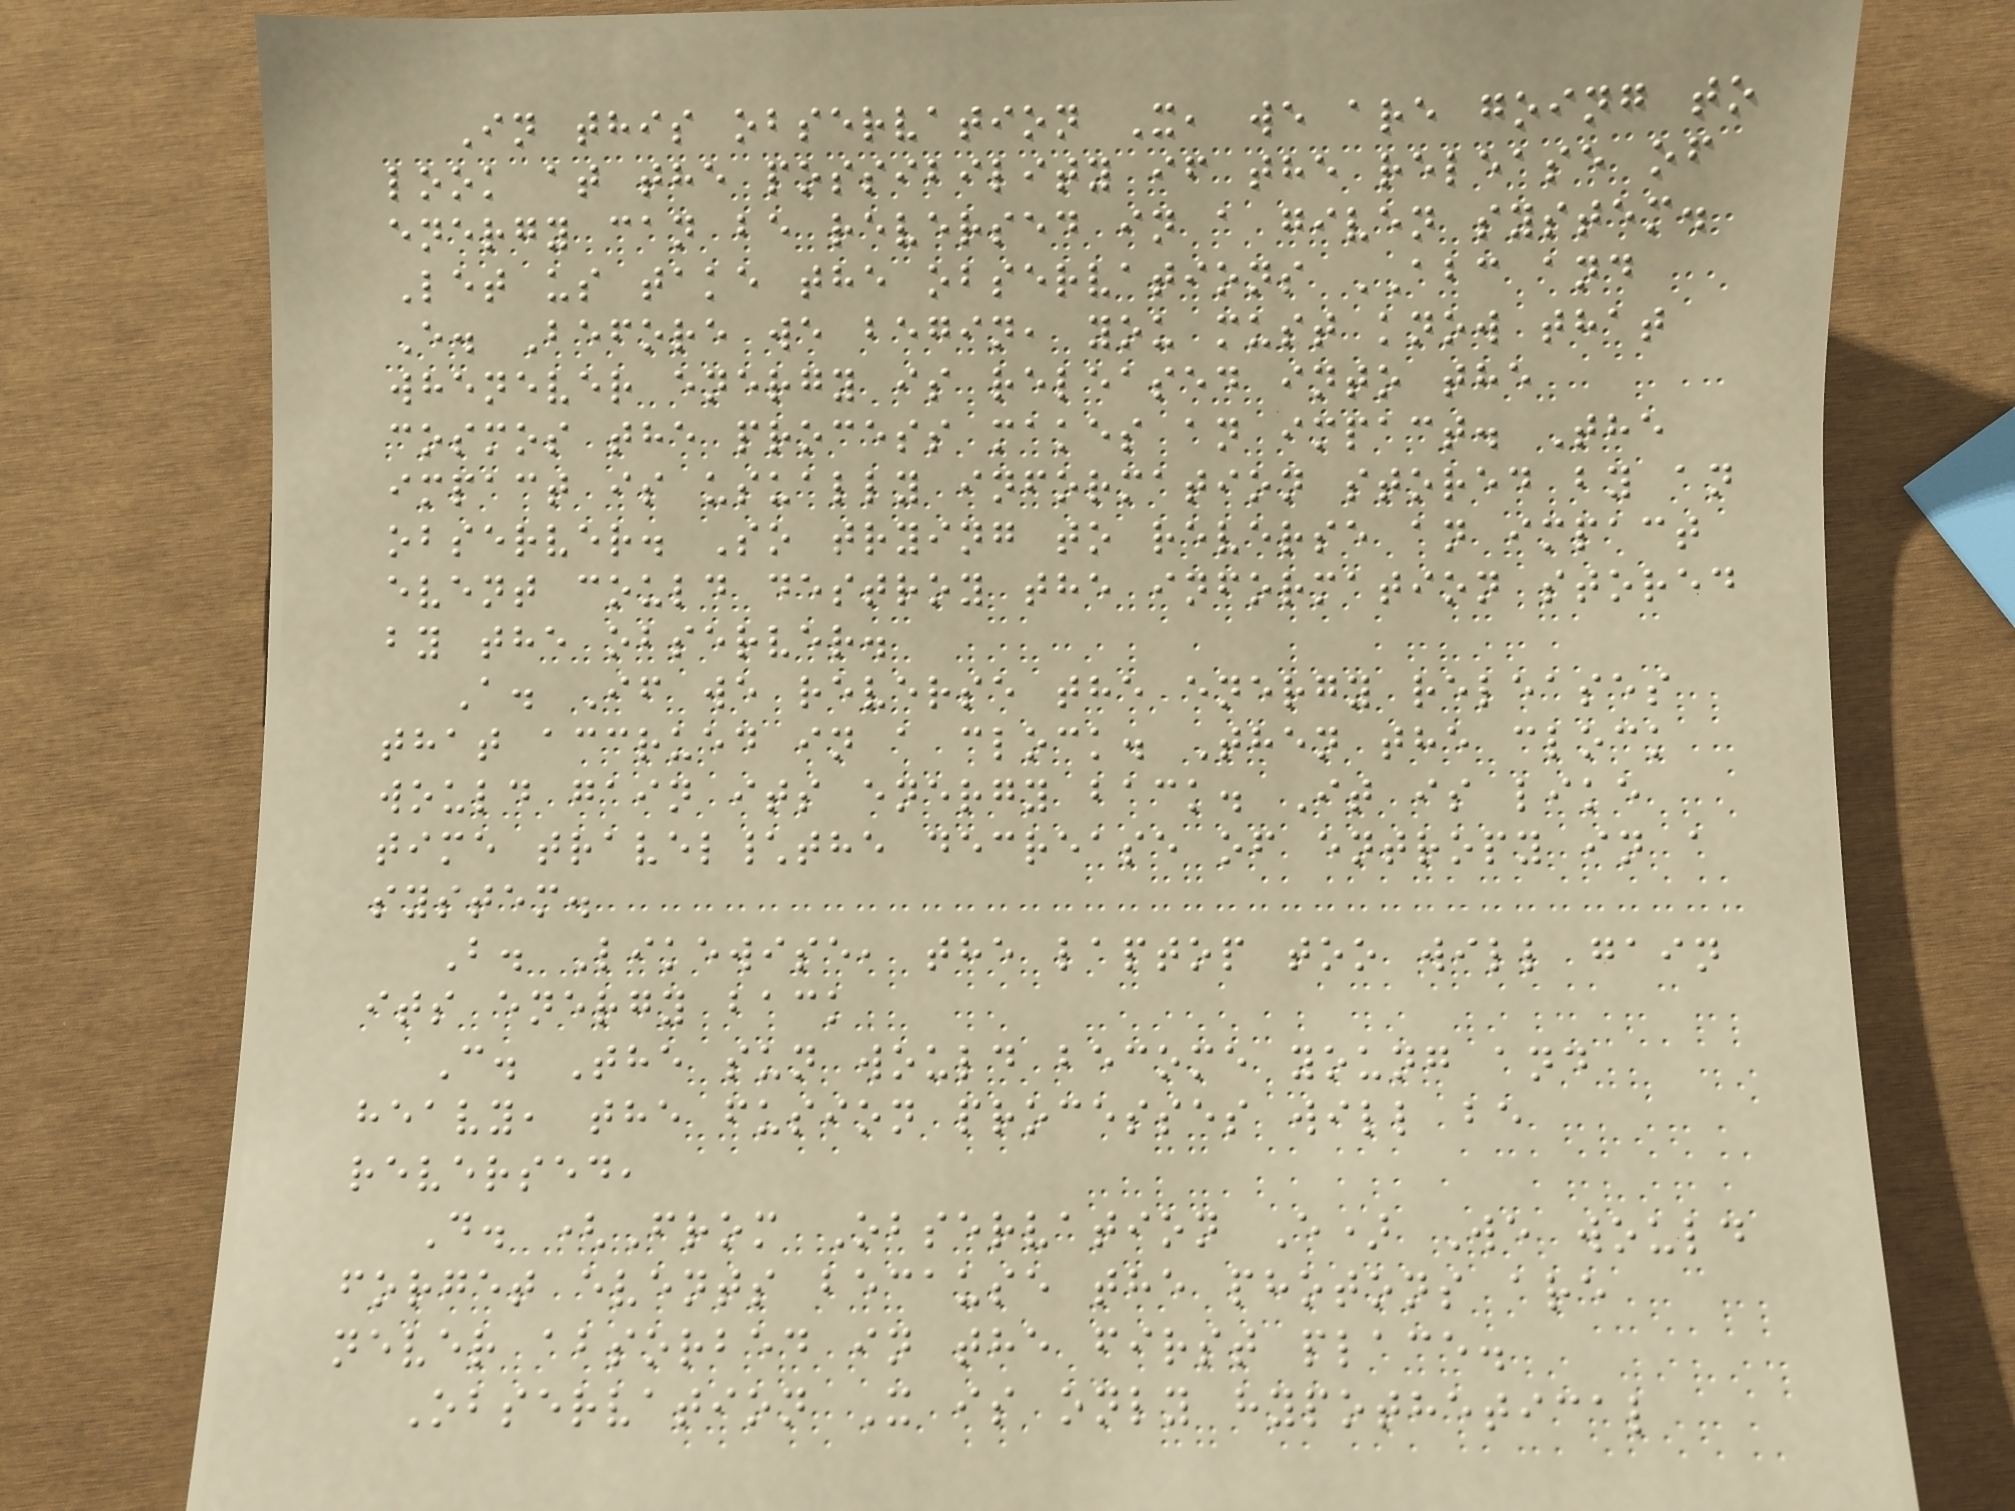In this observation X, we are going to
look at the possibility if the release of
energy can be reversed in a given system.
Let us take the observations ABC and
E. Before we begin, you must know that
whenever energy is released into the
cosmos the process makes an impact. The
impact is usually information stored by an
observer. So trying to reverse an impact
event could destroy the information stored
by the observer.
A. If we reverse the energy releases
that accrued in a clock. Then the clock
would gain its energy back. It is like
time travel\the decrease of entropy in a
system.
B. Likewise, the laptop too will gain
its energy back
C. The sun would become young and
heavy, the fusion processes will be
reversed,
D. (From Observation E) We would
forget events because the photons are
never absorbed in the first place.
Observation X is only hypothetical
